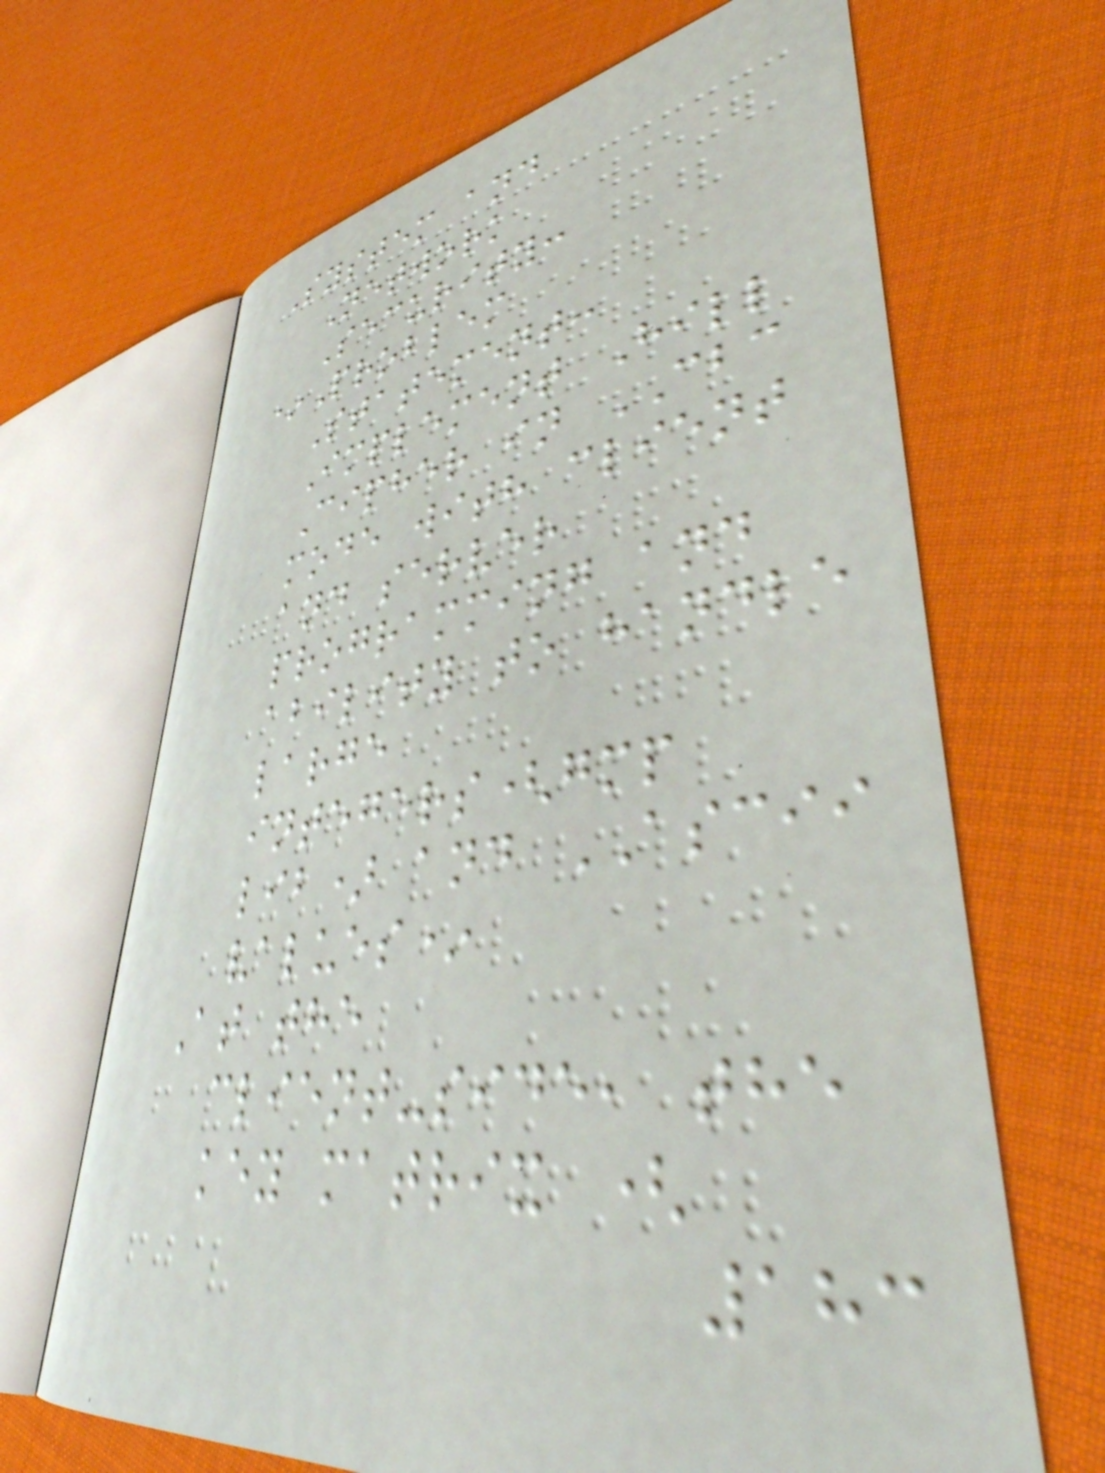System and
Network
Security:
*Problem
Statement:
Implement Hill
Cipher in CBC
mode with client
and server
programming and
ability to handle
large
integers(gmp
lib) and ASCII
values*
At the
client-side, the
key matrix (
183
